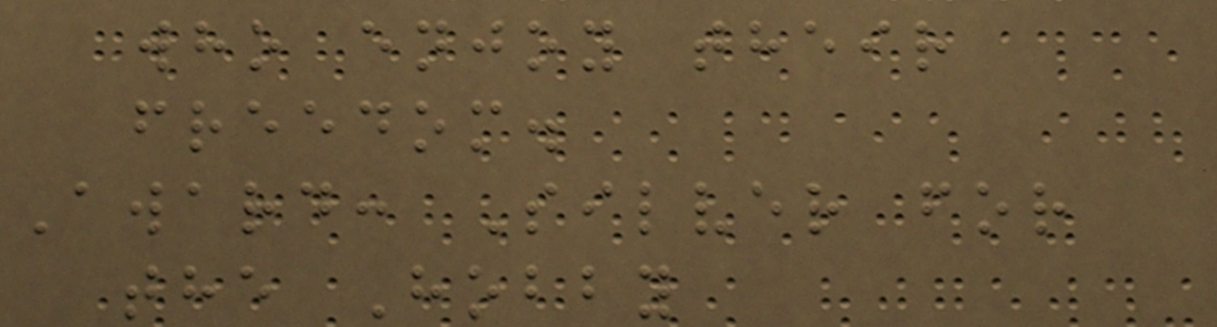who enjoy their
freedom.
Award: Silver for
the Hobby
